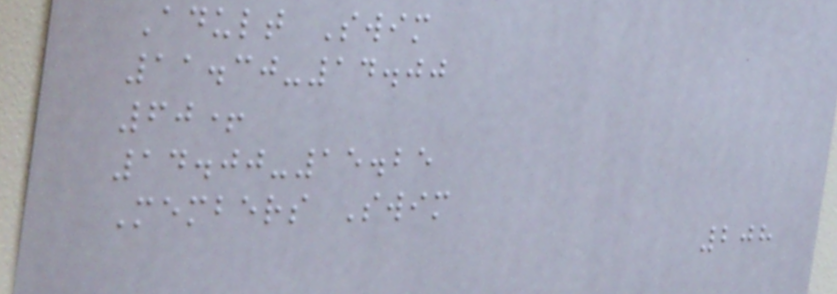Adult Swim
11.30-14.00
60+
14.00-15.25
Members Swim
208
